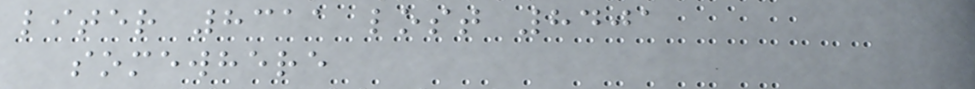liter 8311 lost 8401
somewhere
